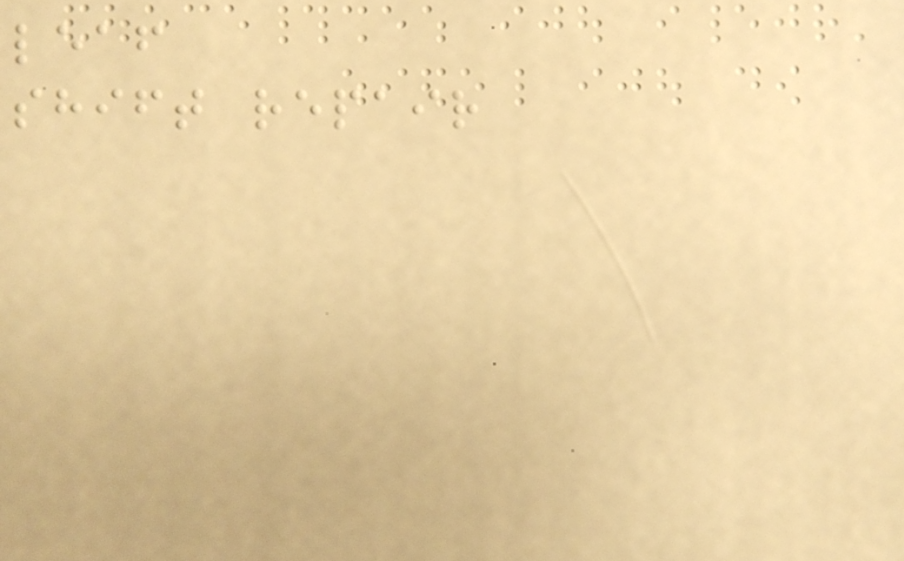leaf
shift repair
